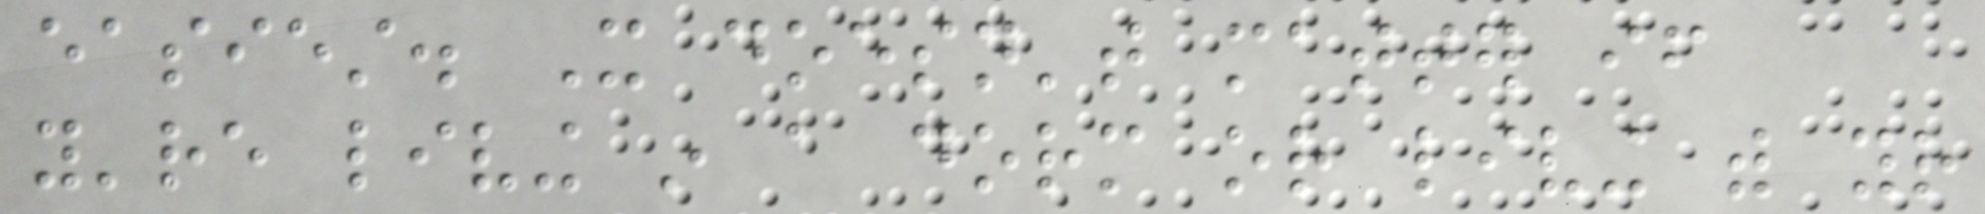easiest. It doesn't matter if
you're living in a dorm or living with your
